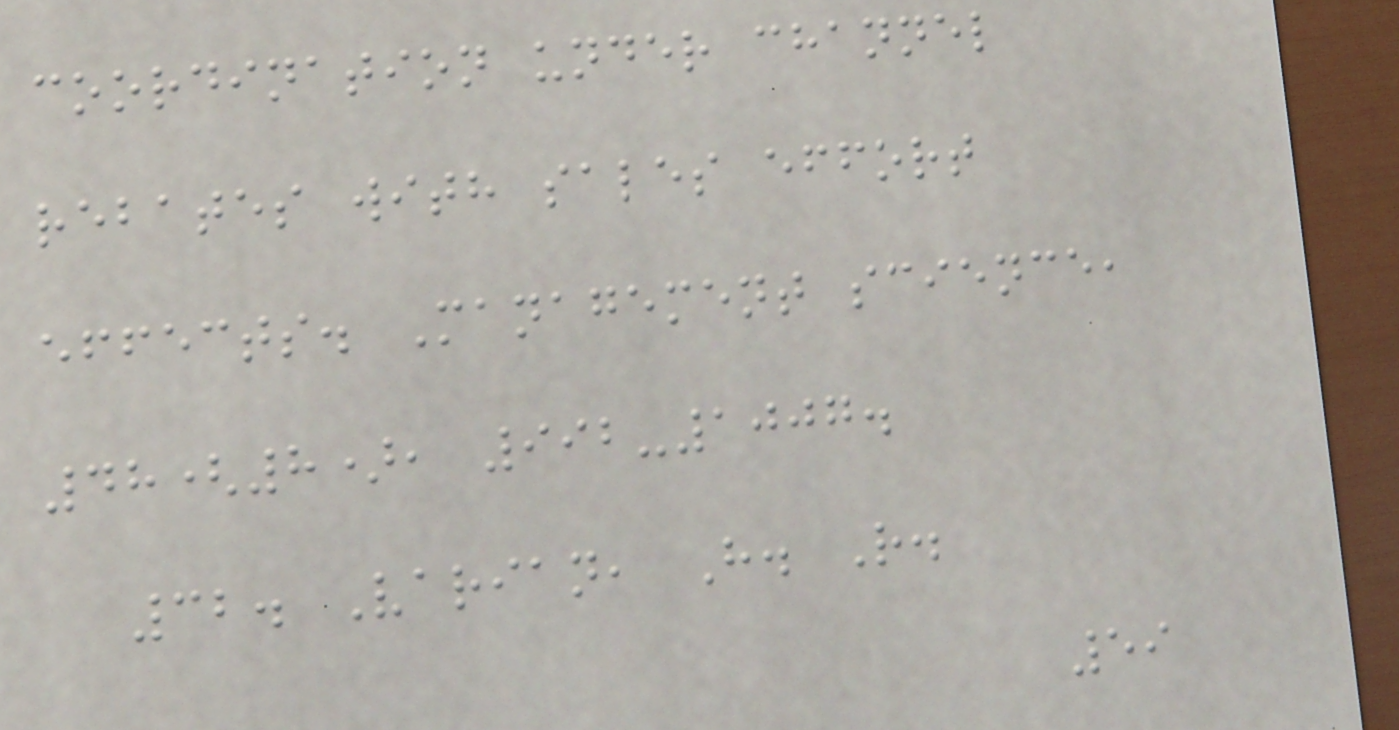coordination under channel
rebates with sales effort
effects. Management science,
48(8), 992-1007.
32. Varian, H. R.
59
